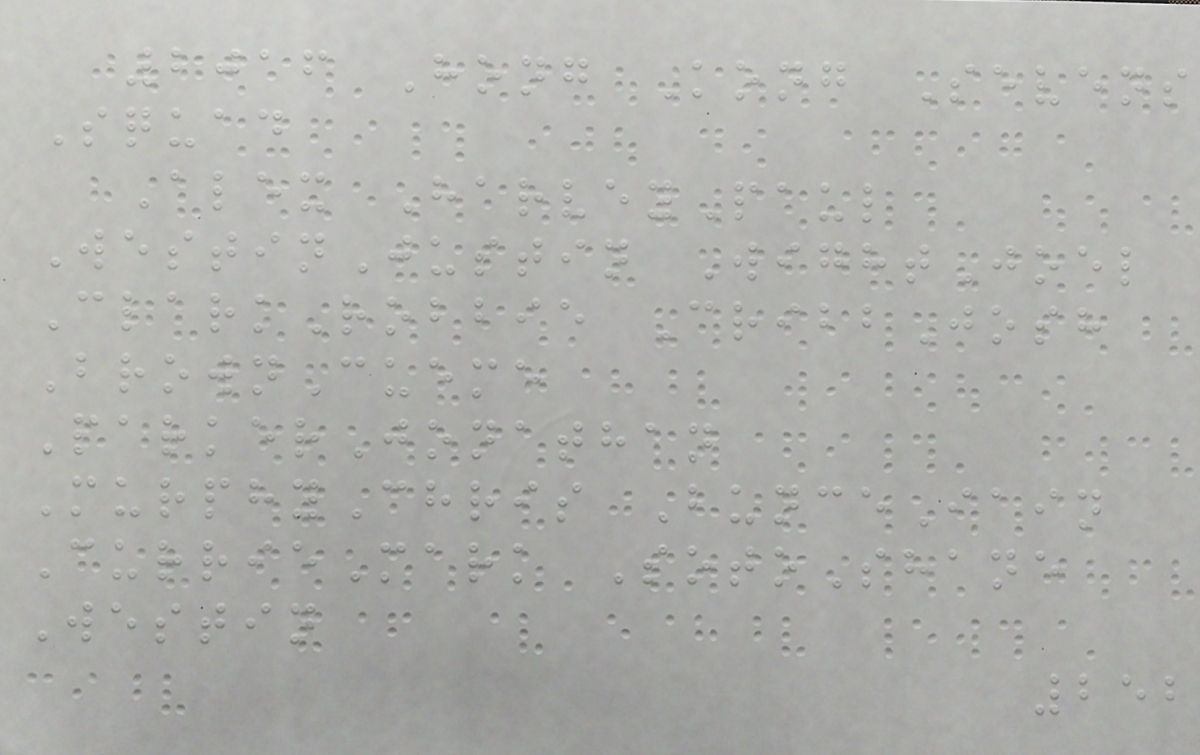2016 Hong Kong Sevens
Squad
Alex HarveyPaul
WestinJustin WightJoel
ClarkRobbie CribbJosh
BrownCueme
ParkerJonathan
MurphyChris BunceIain
CurrieMark SotoShane
Westin
252
